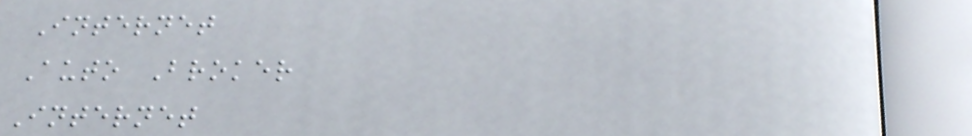Internet
Auto Broker
Internet
